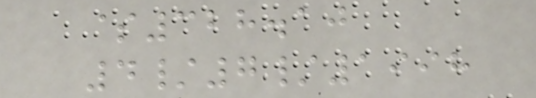$328.10
4/7/1998
